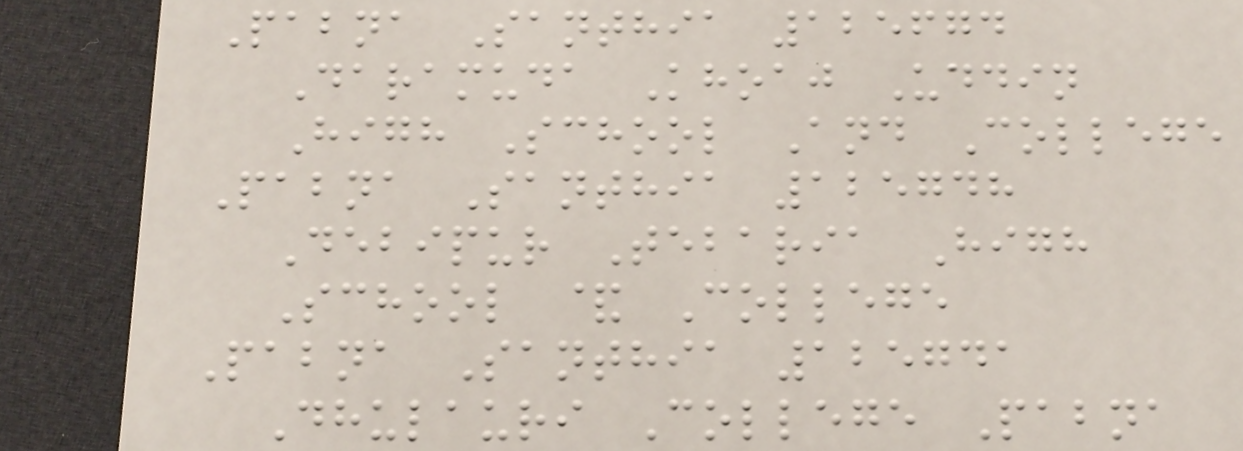Pabna Santhia 125674
Daramuda Khoaj Uddin
High School And College
Pabna Santhia 125748
Debipur Tebaria High
School & College
Pabna Santhia 125741
Dhulauri College Pabna
